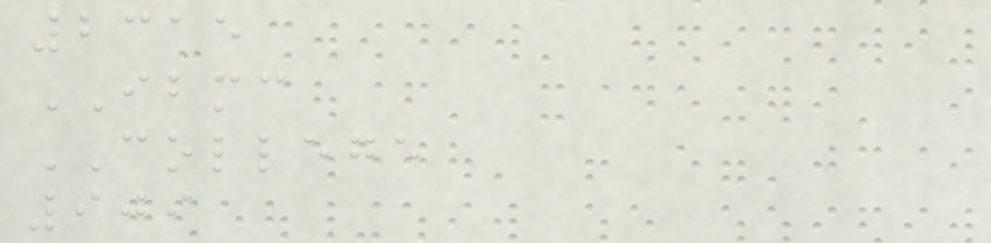2315
IBMC
COLLEGE
909
